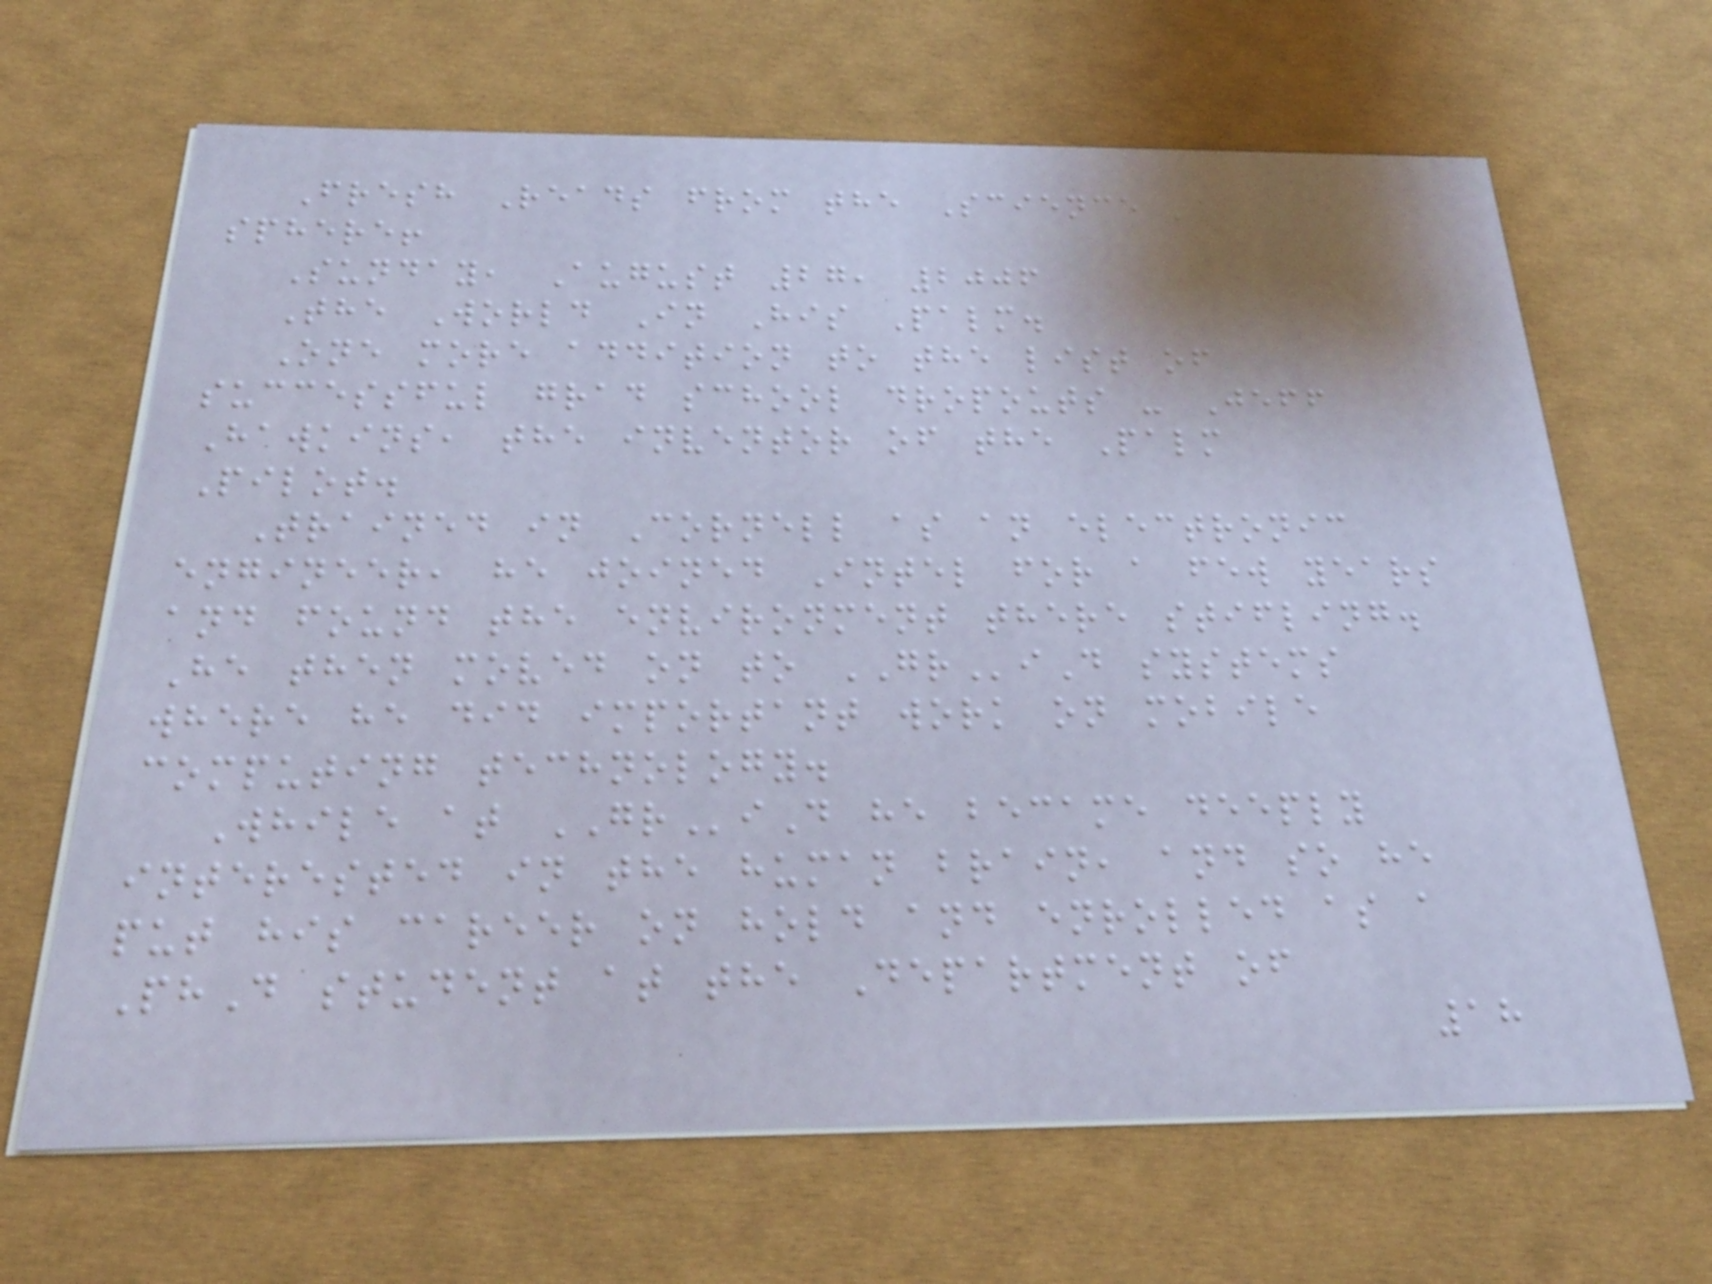Fresh Reads from the Science 'o
sphere!
Sunday, August 27, 2006
The World In His Palm.
One more addition to the list of
successful grad school dropouts - Jeff
Hawkins, the inventor of the Palm
Pilot.
Trained in Cornell as an electronic
engineer, he joined Intel for a few years
and found the environment there stifling.
He then moved on to GRiD systems
where he did important work on mobile
computing technology.
While at GRiD he became deeply
interested in the human brain, and so he
put his career on hold and enrolled as a
PhD student at the Department of
18
